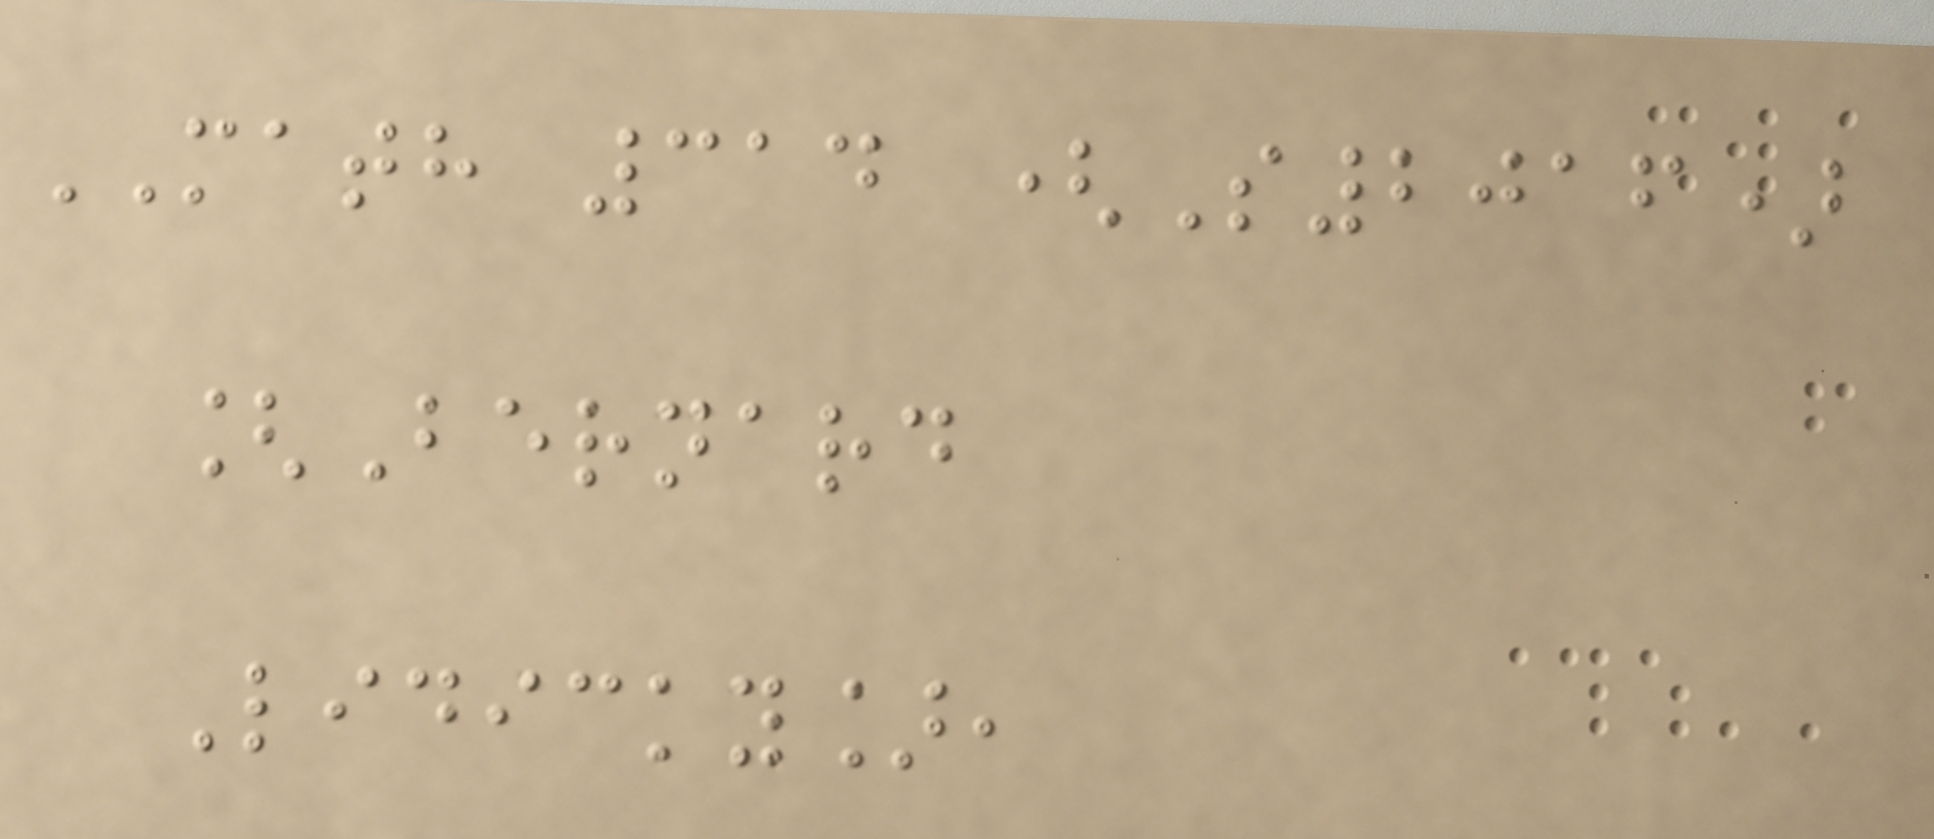MATH 314 (S2016)
[Bernard
Lidicky],
